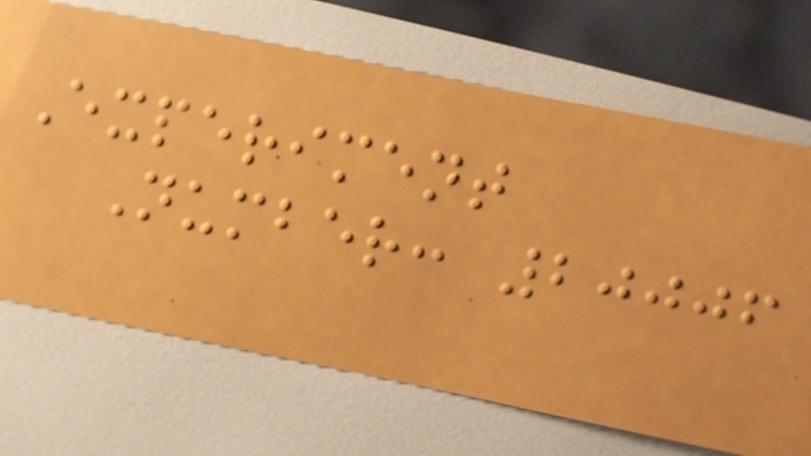Experiment
Number: 20006
